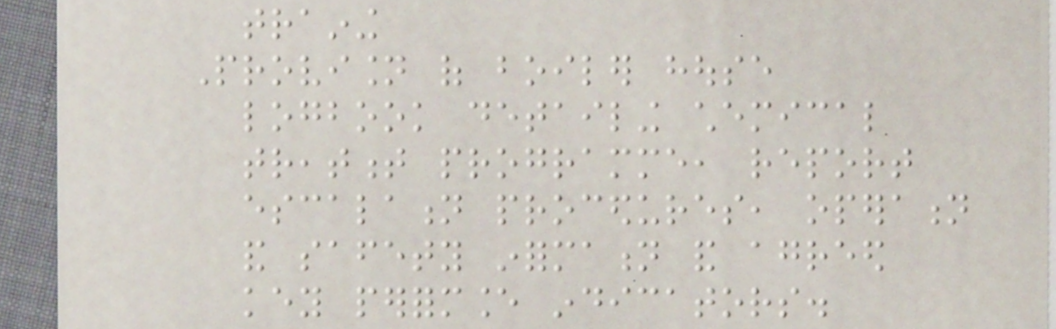training
Provision of boiler house
logbook detailing chemical
treatment programme, report
escalation procedures, operation
and safety information and agreed
key performance indicators.
